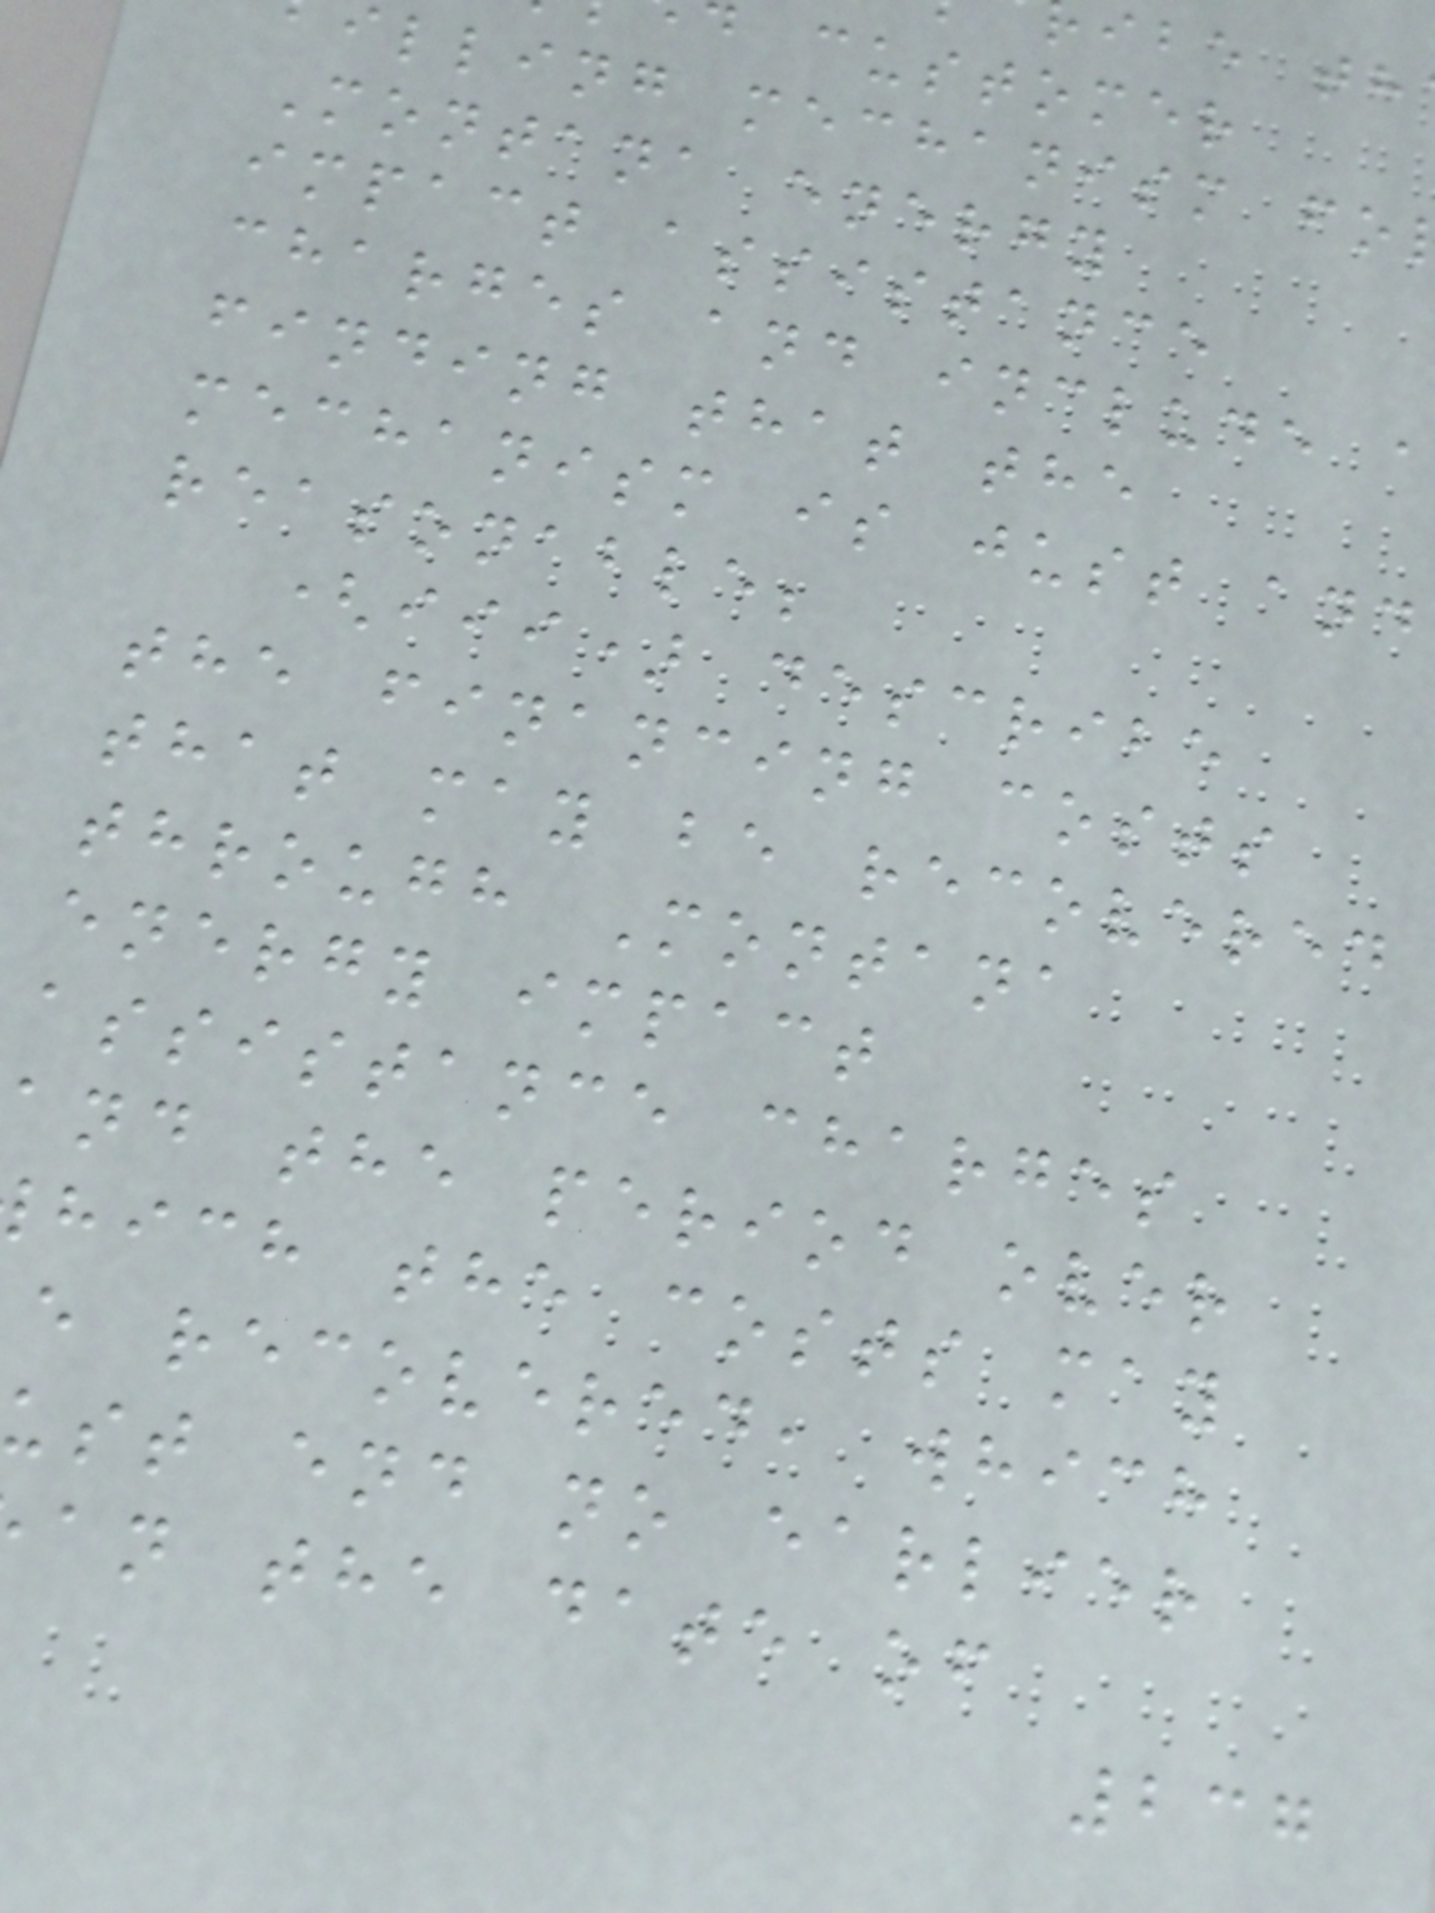ibe th
customer
illing mechanism fo
Montana energy
impact assistance
charges and include a
finding that the
mechanism is just and
reasonable;
(iii) describe
the financing costs
that may be recovered
through Montana
energy impact
assistance charges
and the period over
hich the costs may
e recovered, which
ust end no earlier
an the date of
237
